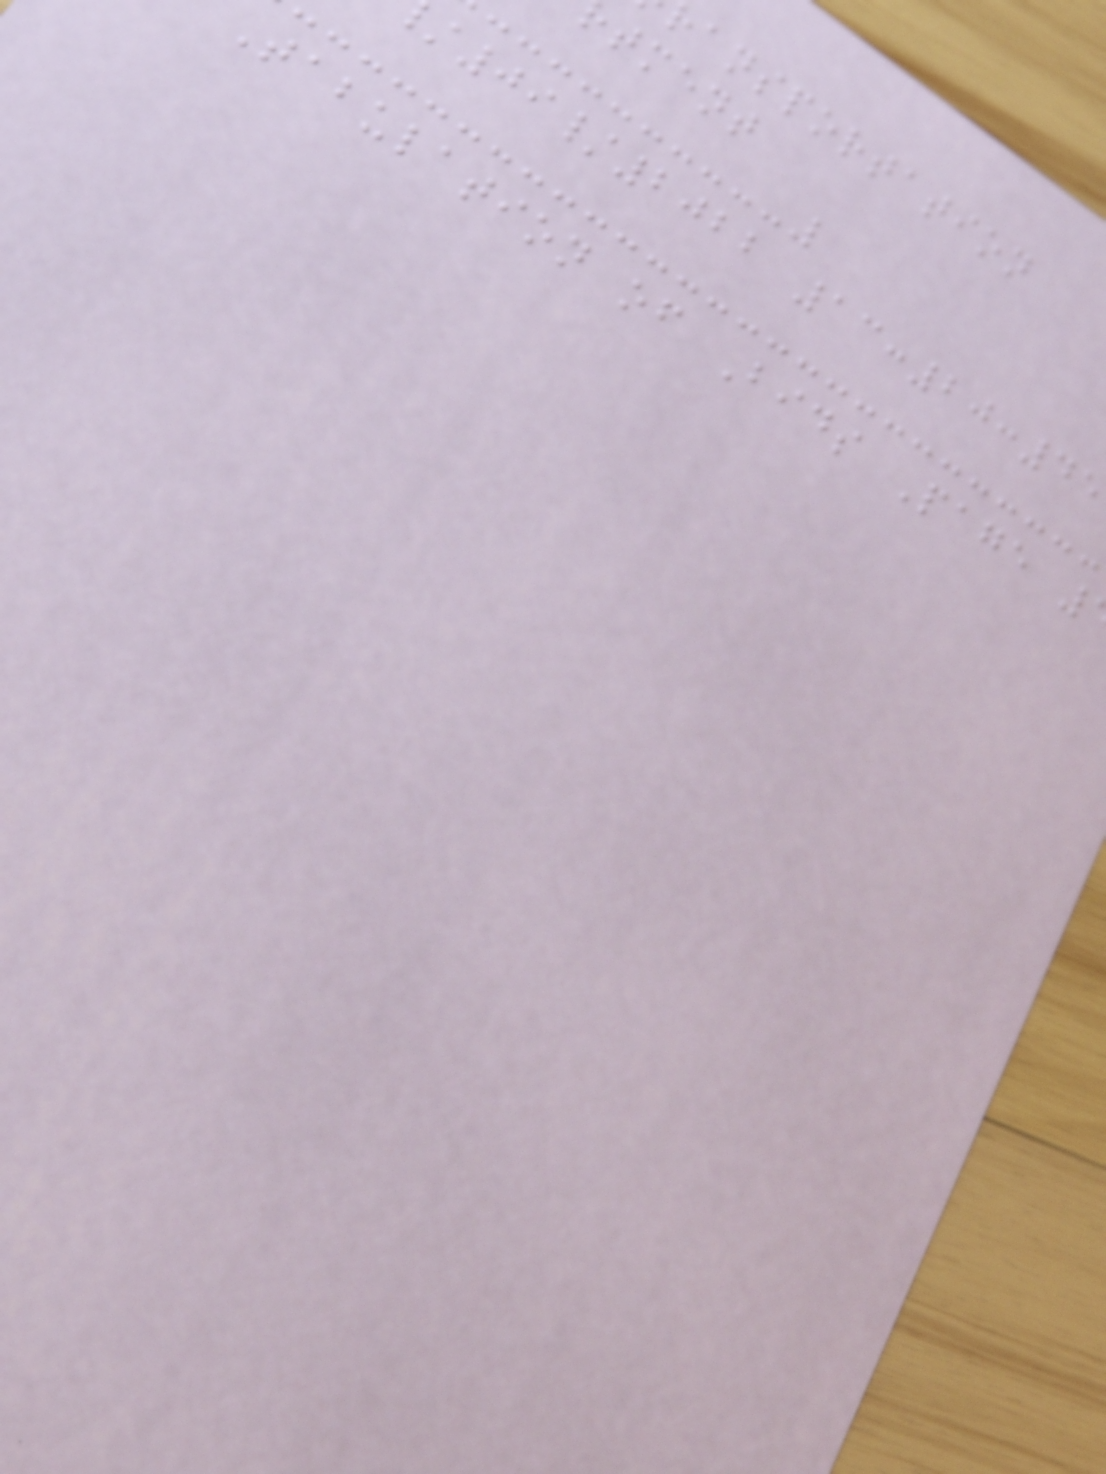ransportation
tment
09/2022 13:20:45
Tabulation of Bids Page
